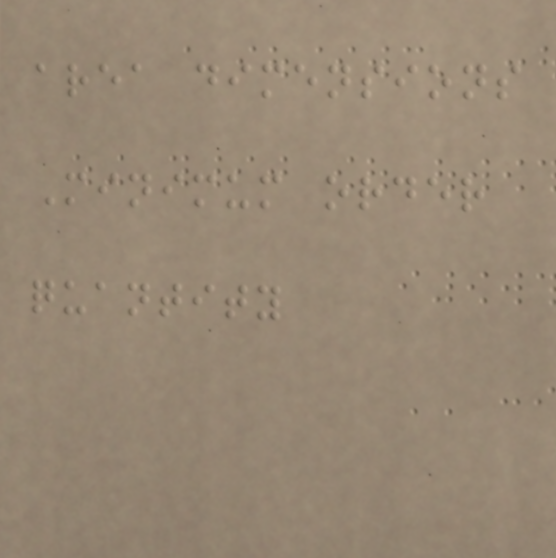area dimensions
Minimum order
quantity
